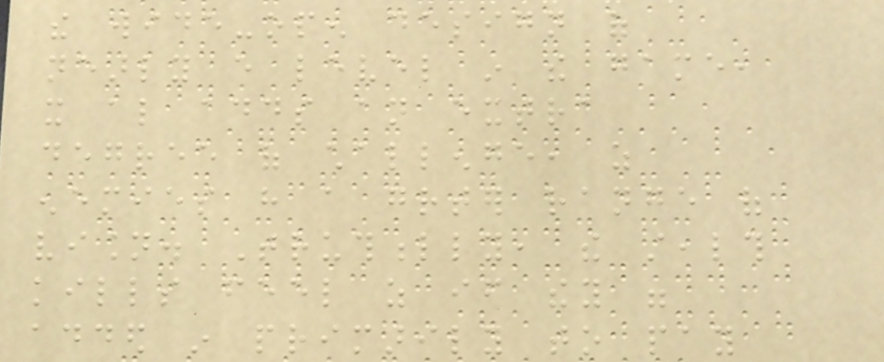the wide-open design of
nearly every level in the game,
it also adds an extra
degree of challenge, as
enemies have a greater range of
vision. Truthfully, the stealth
kills feel as if they were
added in primarily to pay
